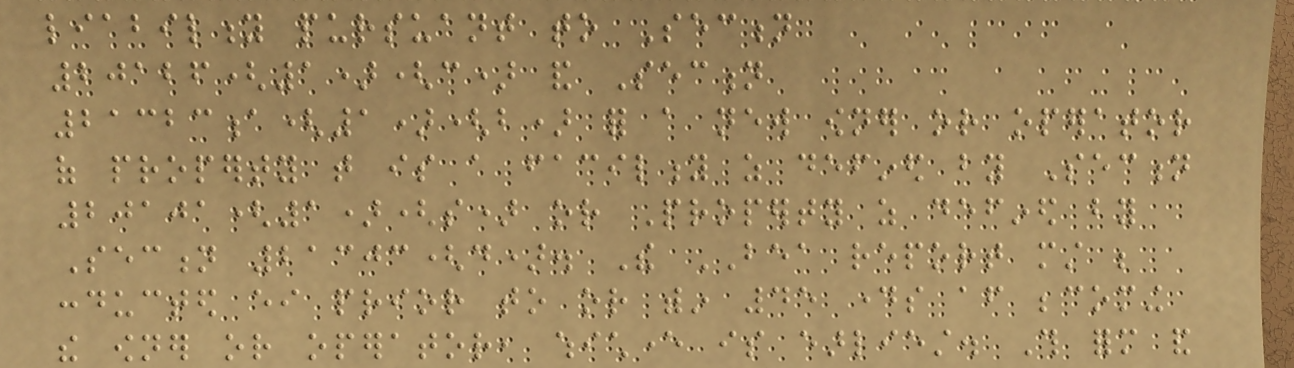liability pursuant to Section
20126(1)(c) and Section
21323a(1)(b) for a new owner or operator
of property that is a facility as defined by Section
20101(1)(s) or Property as defined by
Section 21303(d). The BEA report must be
conducted either prior to or within 45 days after becoming
the owner or operator, whichever is earliest. This form and
